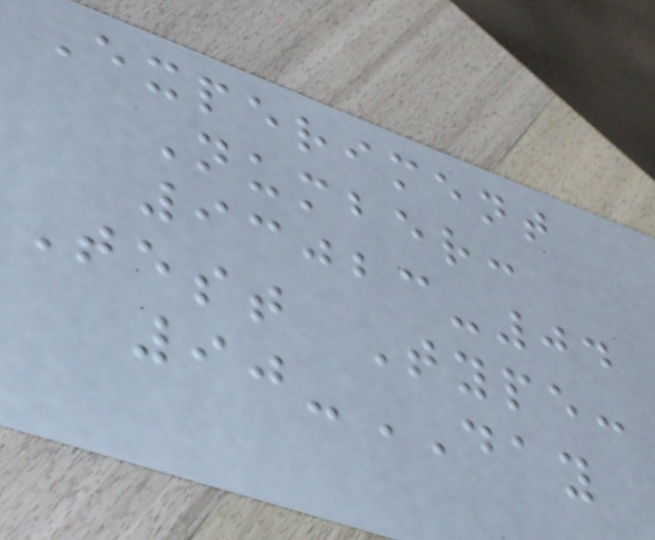Experiment
Number:
93023-04
Test Type:
90-DAY
